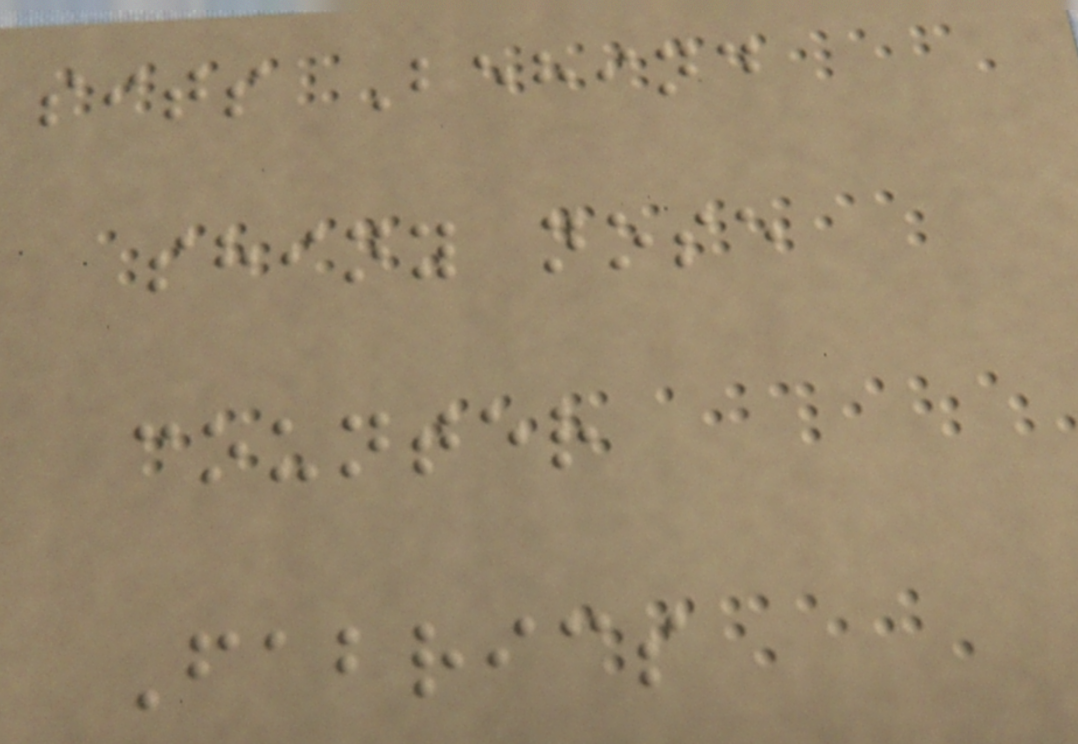sits Behind
shiny nose
counter
Fabrics
